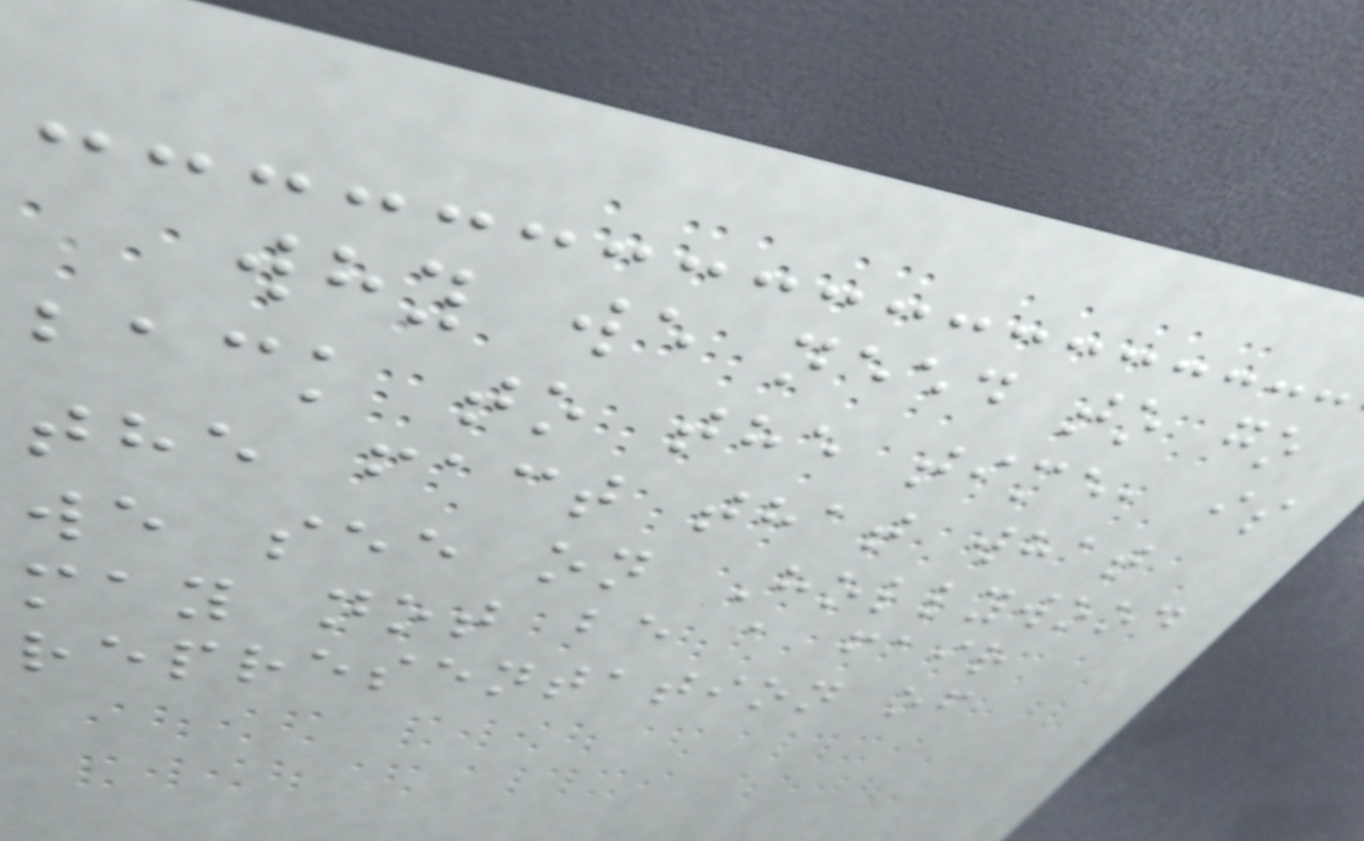why we need to go
back to the time, is
the fact that what
we see on Hollywood
may not be a fair
representation of
